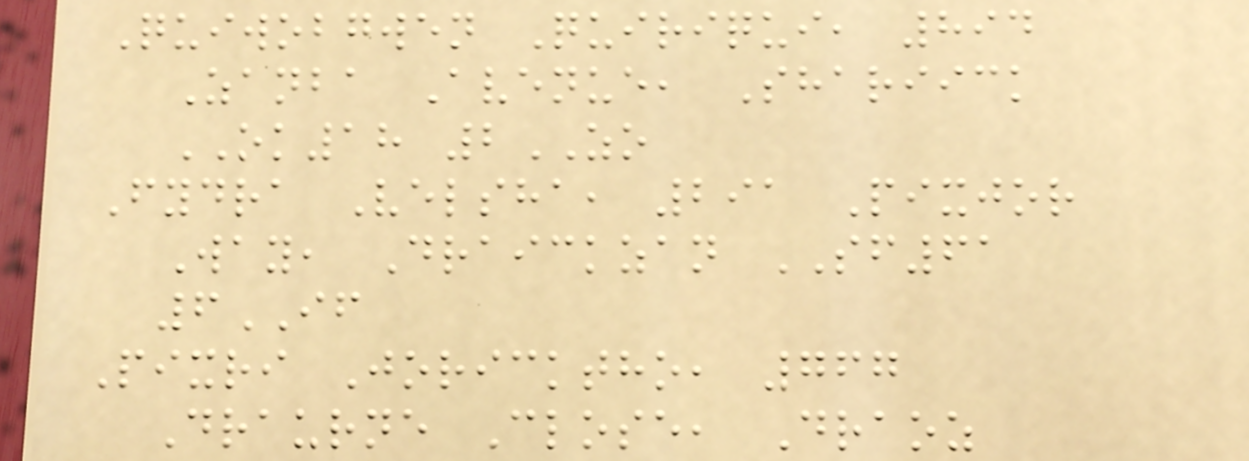Quiwobgwen Quiriqui, 894
Zanba Avenue, Shariick
OK18 2ZO
Fydra Velsha, 291 Pixjor
Way, Draickzan SF61
6IF
Pixri Joricktho, 767
Draurne Close, Draoz
